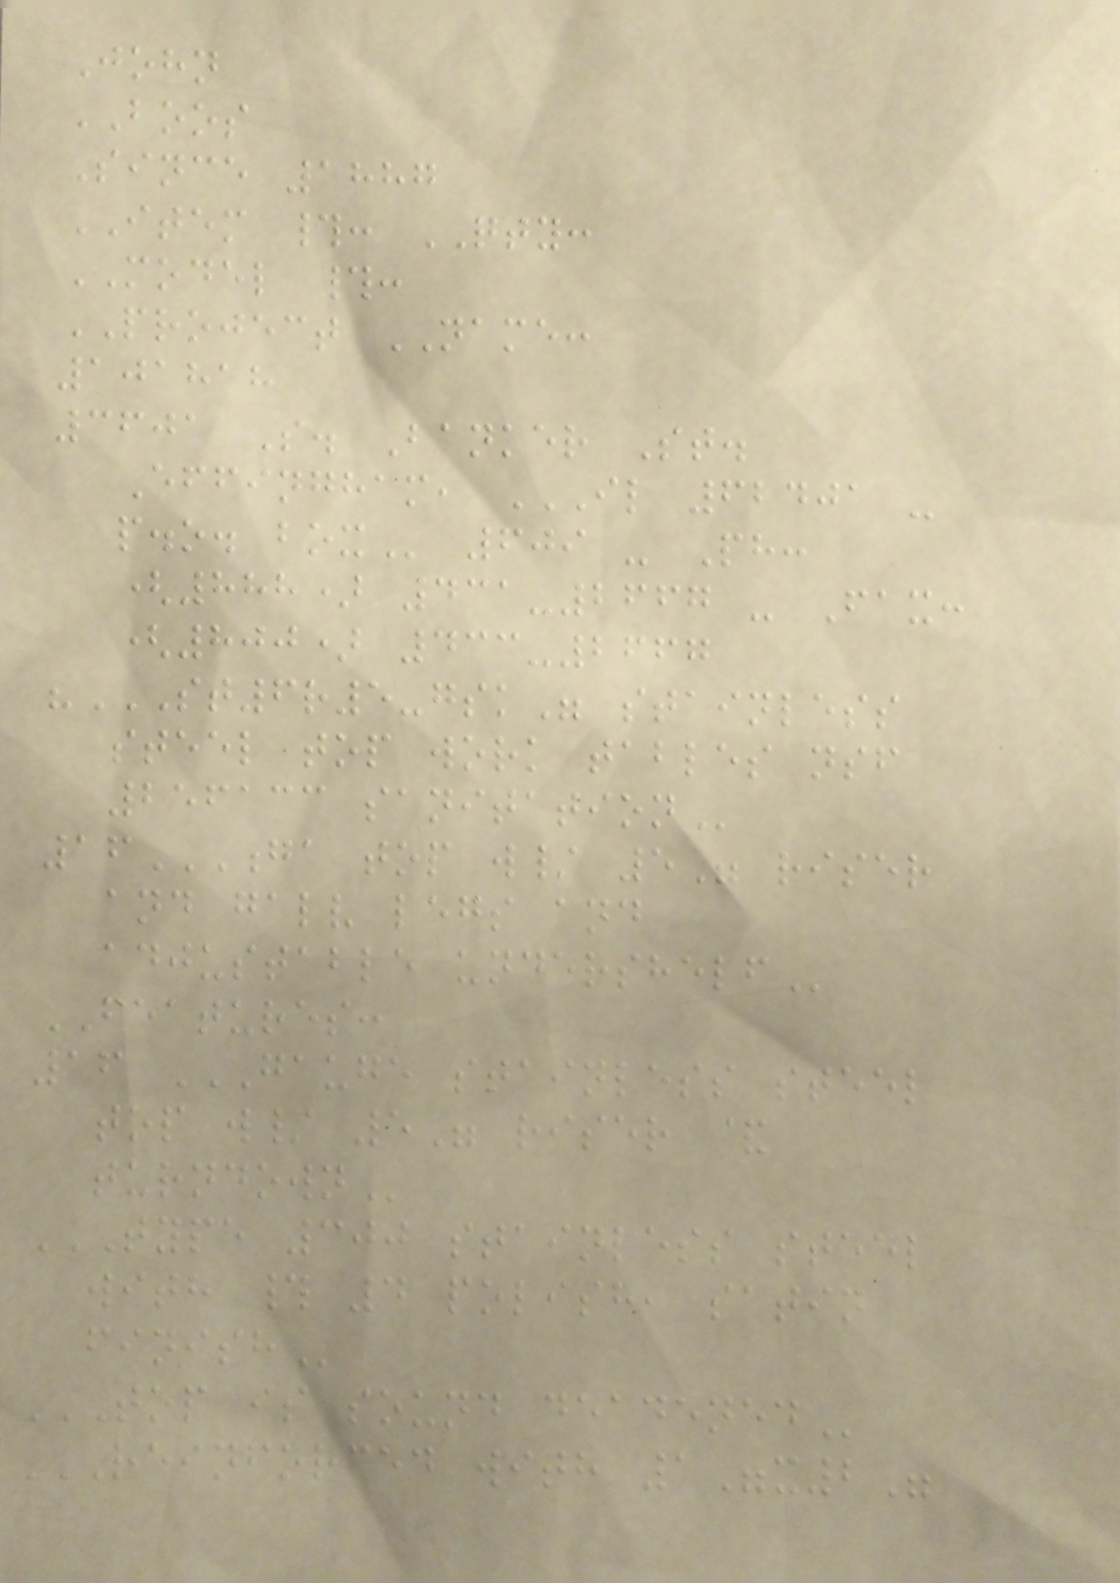John
BOOS
Since 1887
ITEM #: QTY:
MODEL #:
PROJECT NAME:
101818
3601 S. Banker St.
Effingham, IL 62401 -
P.O. BOX 609 - Ph:
(888) 431-2667 - Fax:
(800) 433-2667
"ST6R5-GSK" STAINLESS
STEEL TOP WORK TABLES NSF
256133 SANITATION
16GA TOP W/ 5" RISER
AND GALV LEGS AND
ADJUSTABLE UNDERSHELF
FEATURES:
16 GAUGE STAINLESS STEEL
TOP W/ 5" RISER &
TURNDOWN
TYPE 300 STAINLESS STEEL
WITH # 4 POLISH, SATIN
FINISH
TOP IS SOUND DEADENED
REINFORCED WITH 1"X2"
